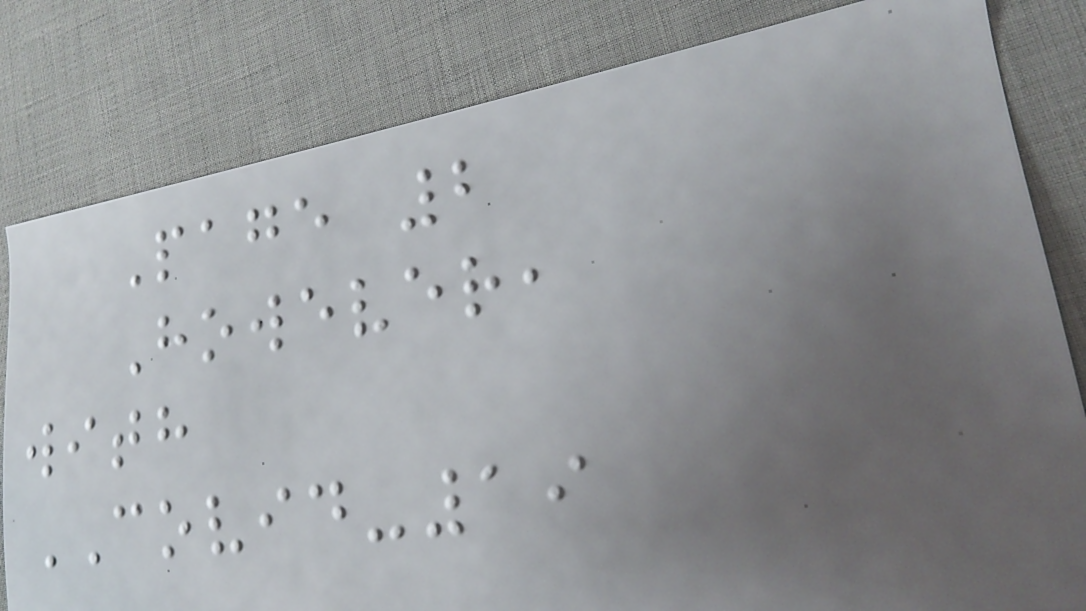Page 2
However,
with
COVID-19
